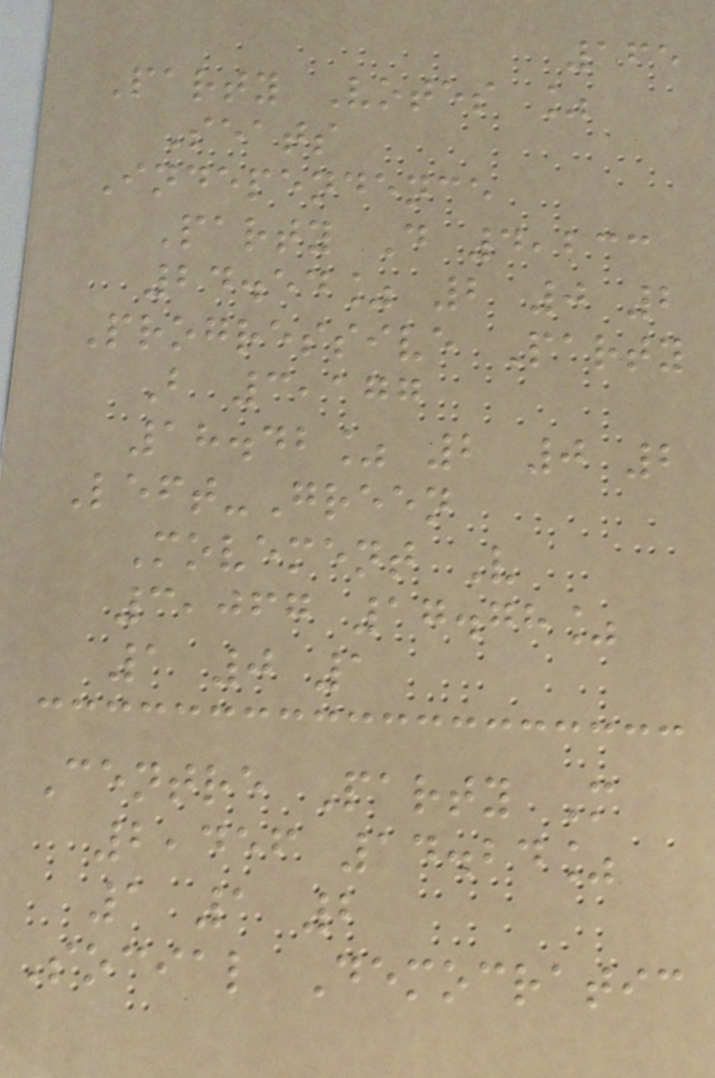165
Party Votes %
Seats
Independence
Party D 4,233
24.54% 2 0 2
Progressive Party
B 3,177
18.42% 2 0 2
Left-Green
Movement V
3,067 17.78%
1 0 1
Centre Party M
2,456 14.24%
1 1 2
Social Democratic
